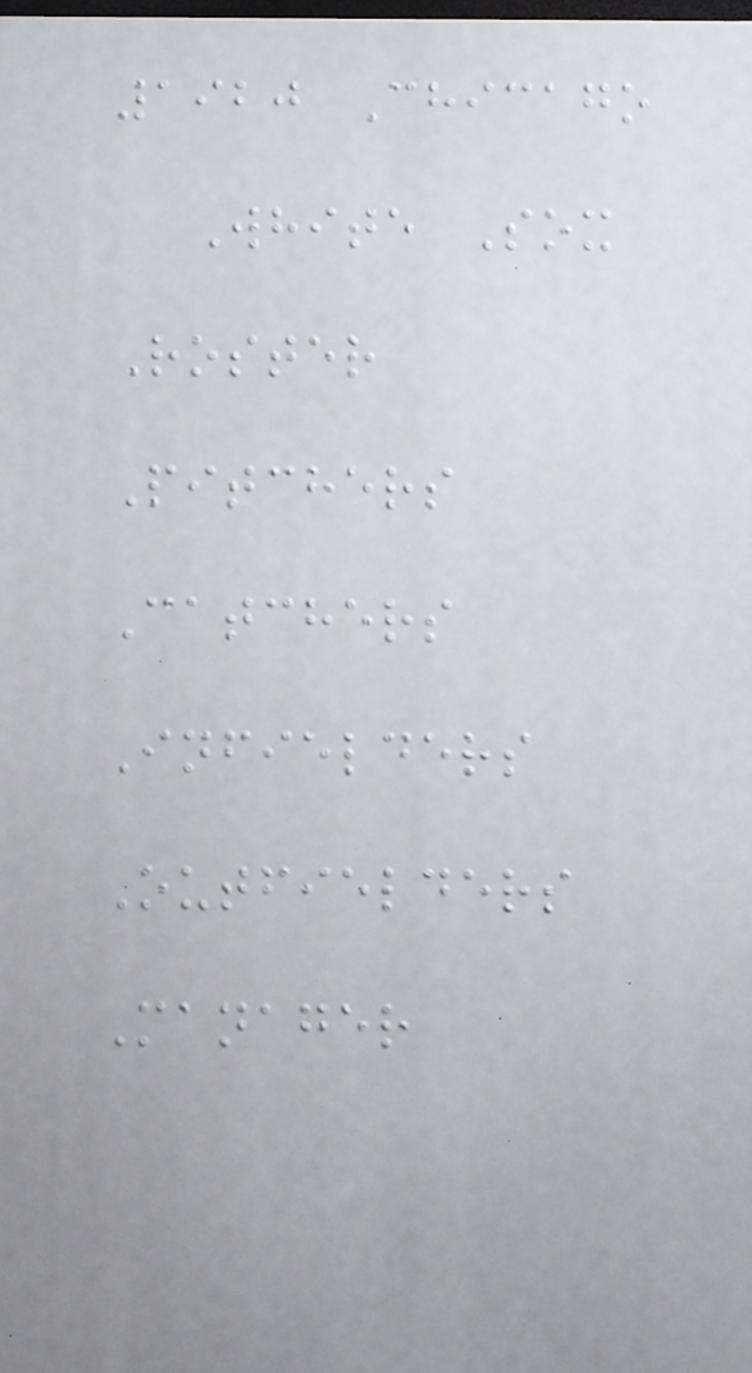1920 Chicago
White Sox
Roster
Pitchers
Catchers
Infielders
Outfielders
Manager
